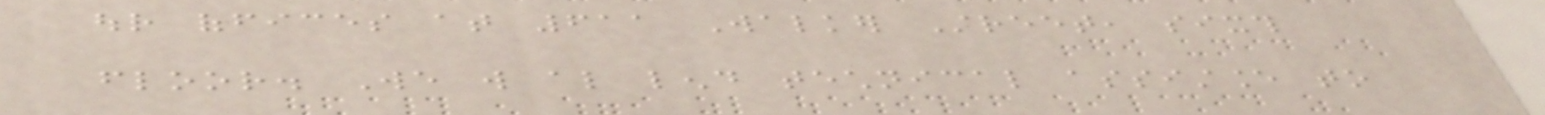our offices at 611 Walker Street, sixth
floor. We will also lend technical assistance to
